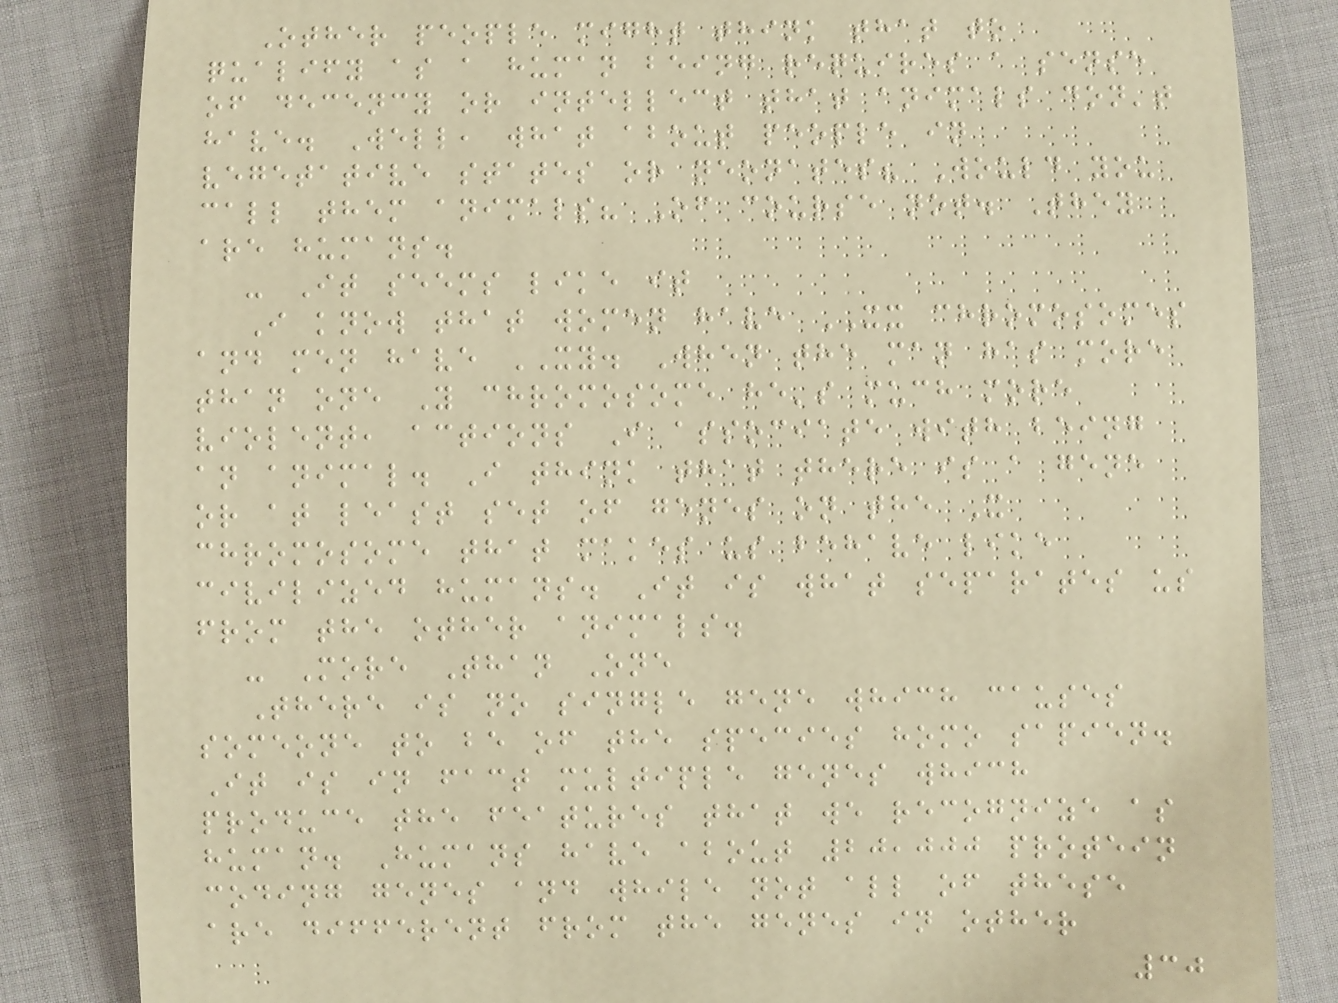Other people might think that to
qualify as a human being requires a sense
of decency or intellect that animals don't
have. Well, what about people in
vegetative states or neonates? Would you
call them animals? Of course not. They
are humans.
- It seems like it
I know that women have XX chromosomes
and men have XY. When the man has more
than one Y chromosome he's much more
violent, actions I associate with being
an animal. I think that there is a gene
or at least set of genes on the X
chromosome that makes us behave like
civilized humans. It is what separates us
from the other animals.
- More Than One
There is no single gene which causes
someone to be of the species homo sapien.
It is in fact multiple genes which
produce the features that we recognize as
human. Humans have about 20,000 protein
coding genes and while not all of these
are different from the genes in other
30
